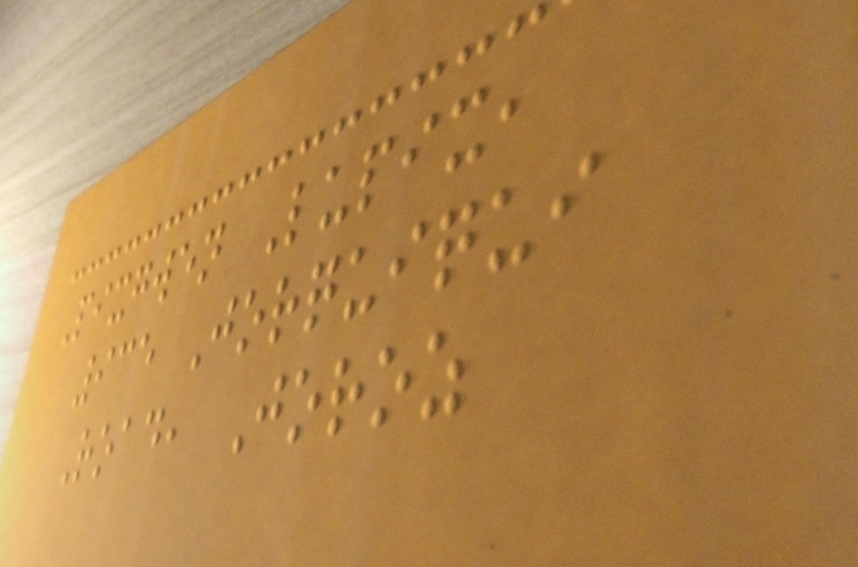Pixgwen Lupix,
935 Jorquiqui
Road, Joroz
